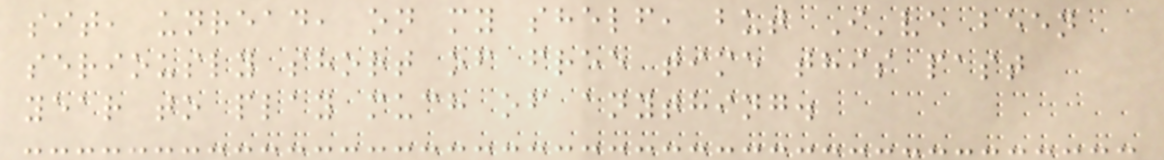sit, unread, on my shelf, but I've been
seriously short of free time this past
year to play much of anything.
